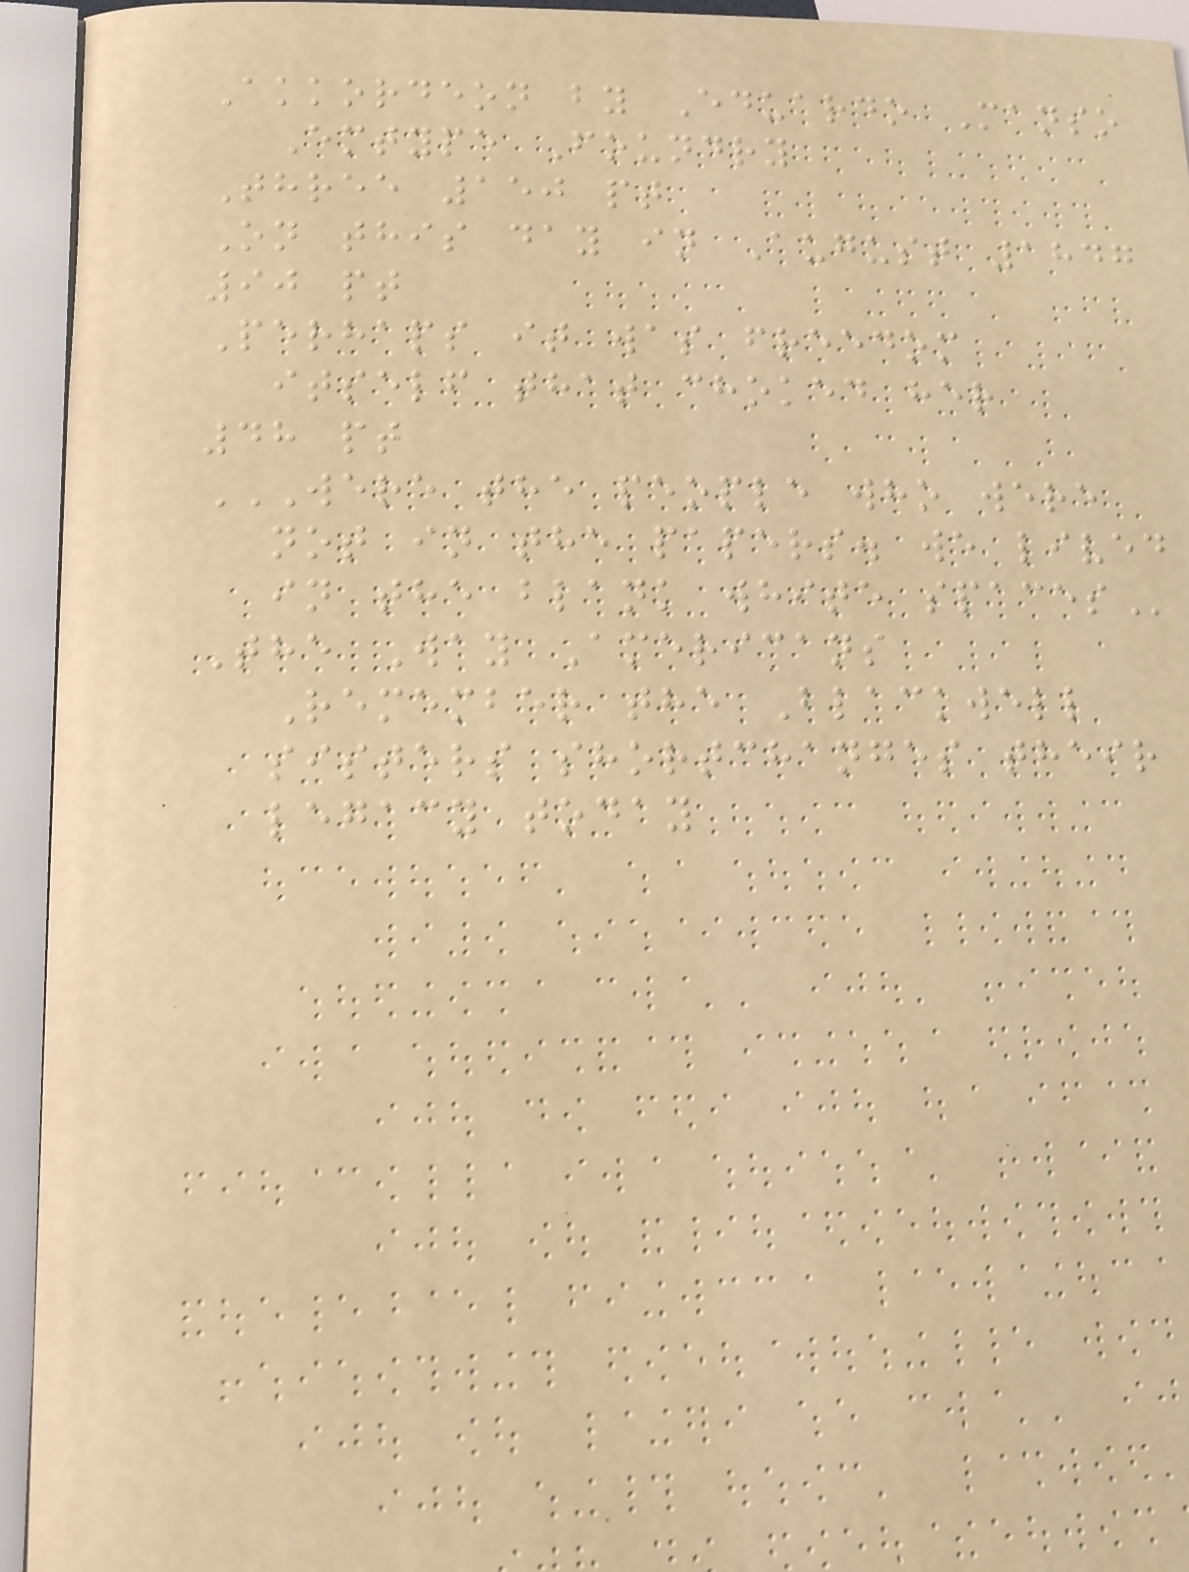Akkordeon by Eduardo Manso
Emtype Foundry
Three 150 pt
On this day in August 1847
90 pt
Perhaps it was freedom
itself that choked her
48 pt
WERE THE PEOPLE WHO WERE
NOT IN THE PAPERS. WE LIVED
IN THE BLANK WHITE SPACES
The Way Americans
Remember the Blackwell
sisters shortchanges their
legacy today
